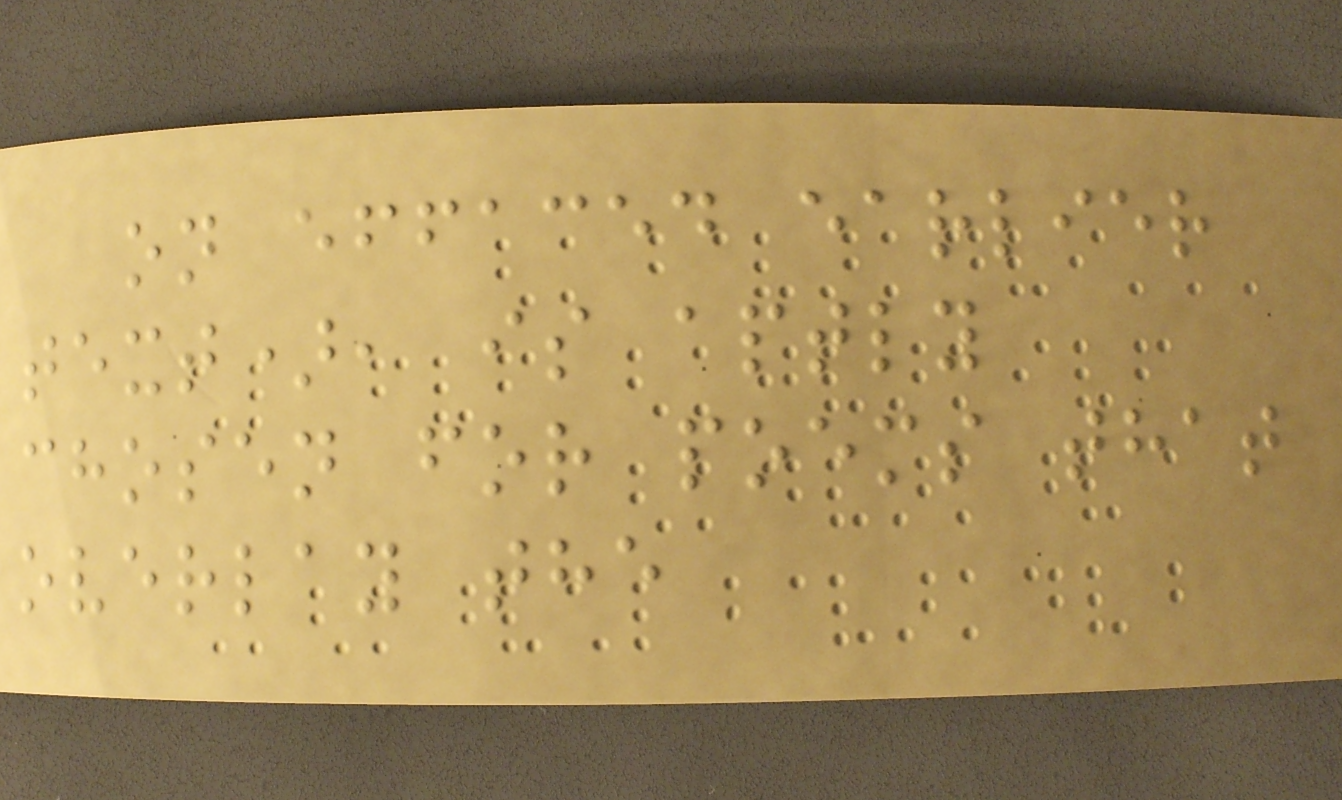on effaced earlier
text), is aptly
chosen for poems that
overlay the
